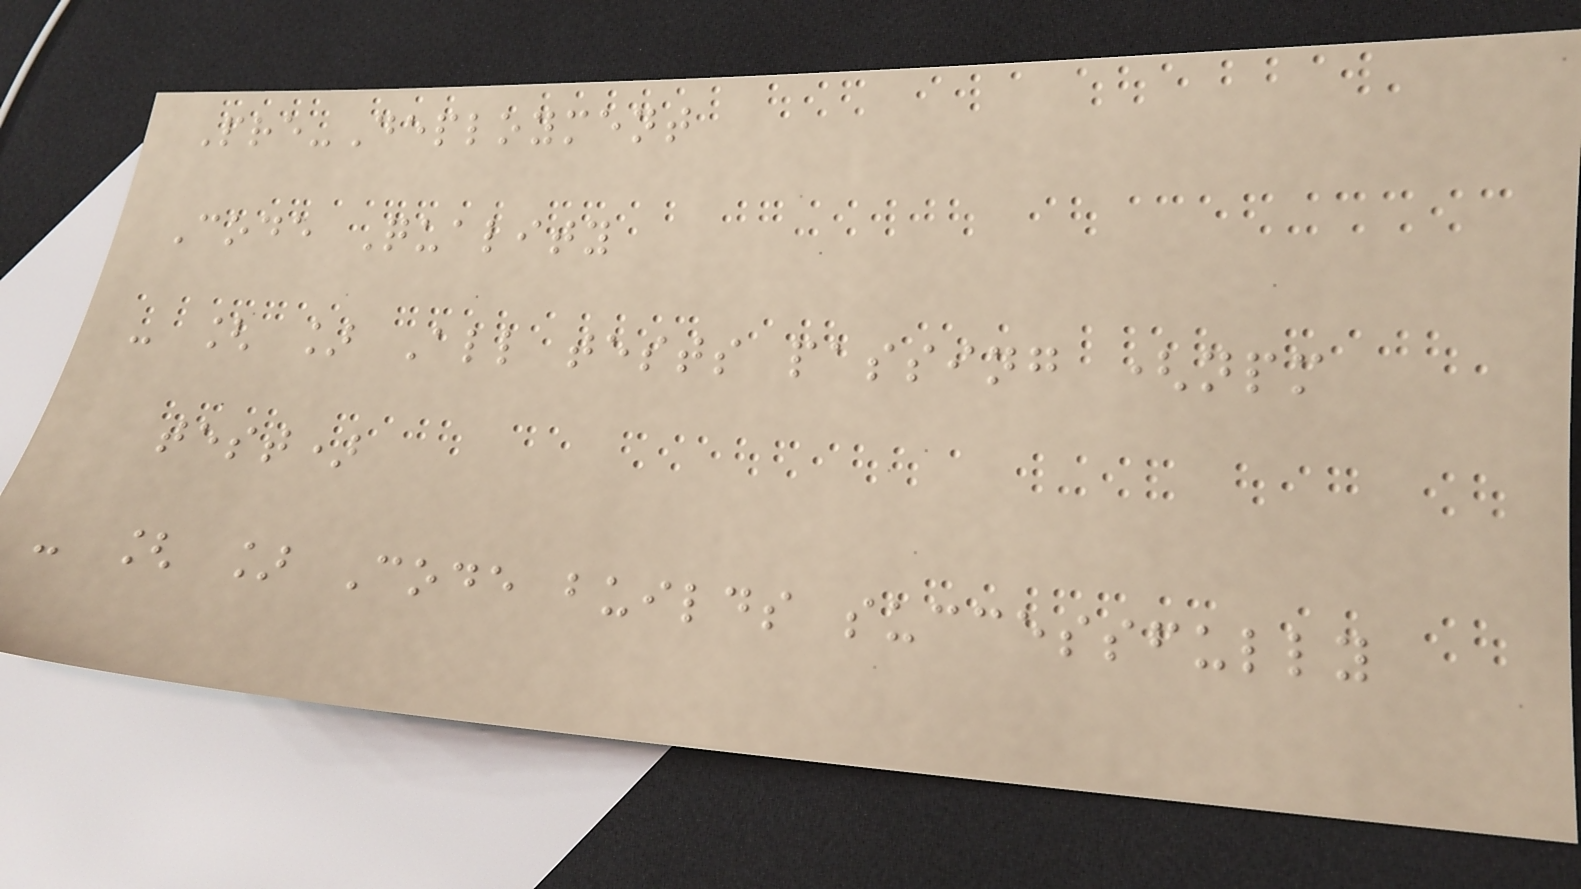Pre-Deployment
Code Quality
- [ ] All tests passing (npm
test)
- [ ] Code builds successfully
